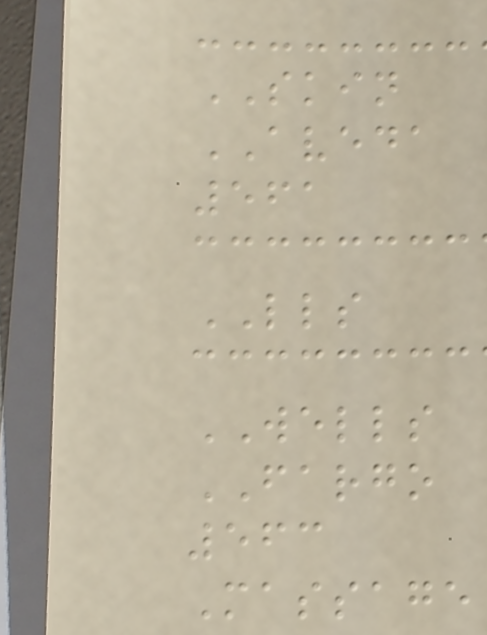SKIN
AVEDA
561
LLS
WELLS
FARGO
563
Massage
